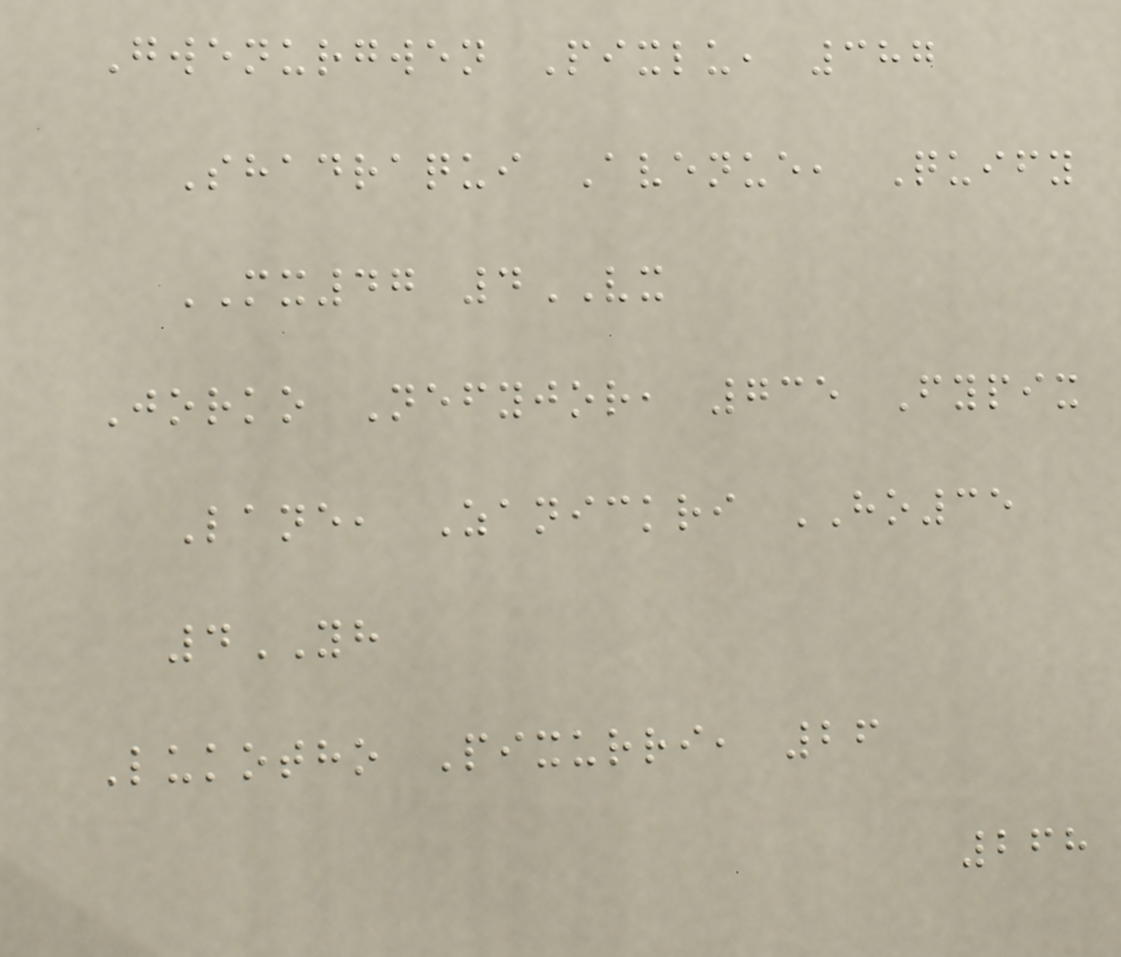Gwenurgwen Pixlu, 387
Shadraqui Avenue, Quify
MX47 4VX
Jorko Nefyjor, 735 Fypix
Lane, Zanickri HO35
4YH
Lukotho Pixurri, 26
268
